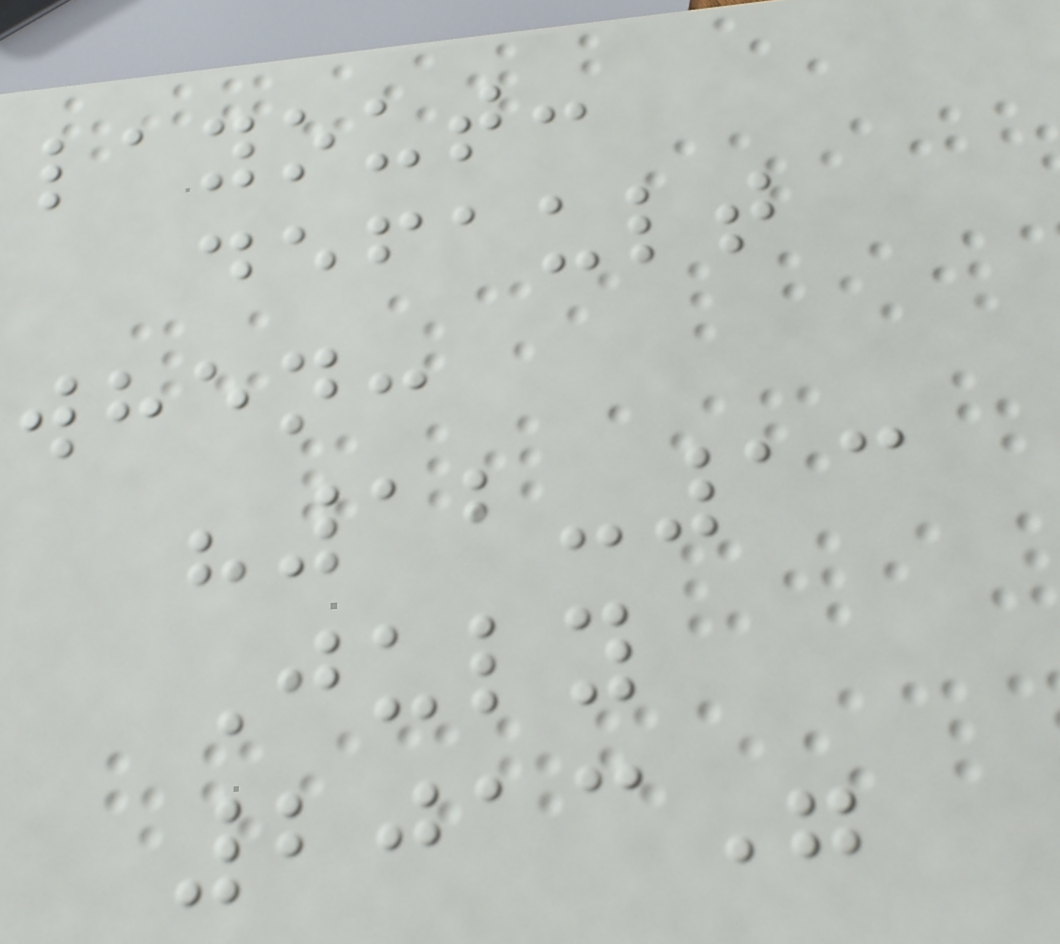layout:
default
when:
"12-13
July
2013"
